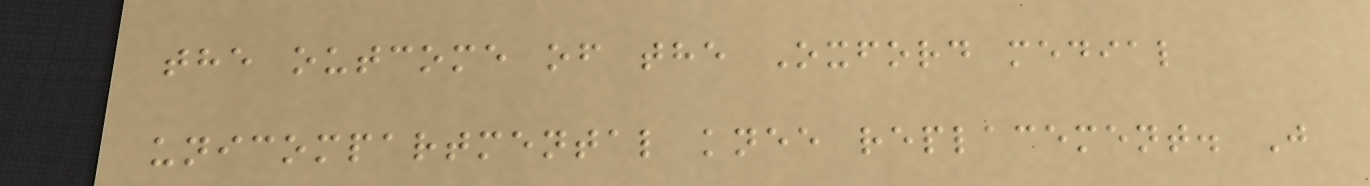the outcome of the Oxford medial
unicompartmental knee replacement. J
